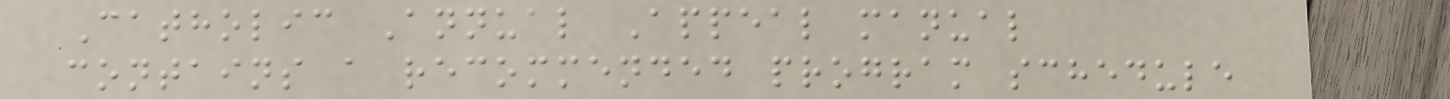Catholic Annual Appeal manual
contains a recommended program schedule
